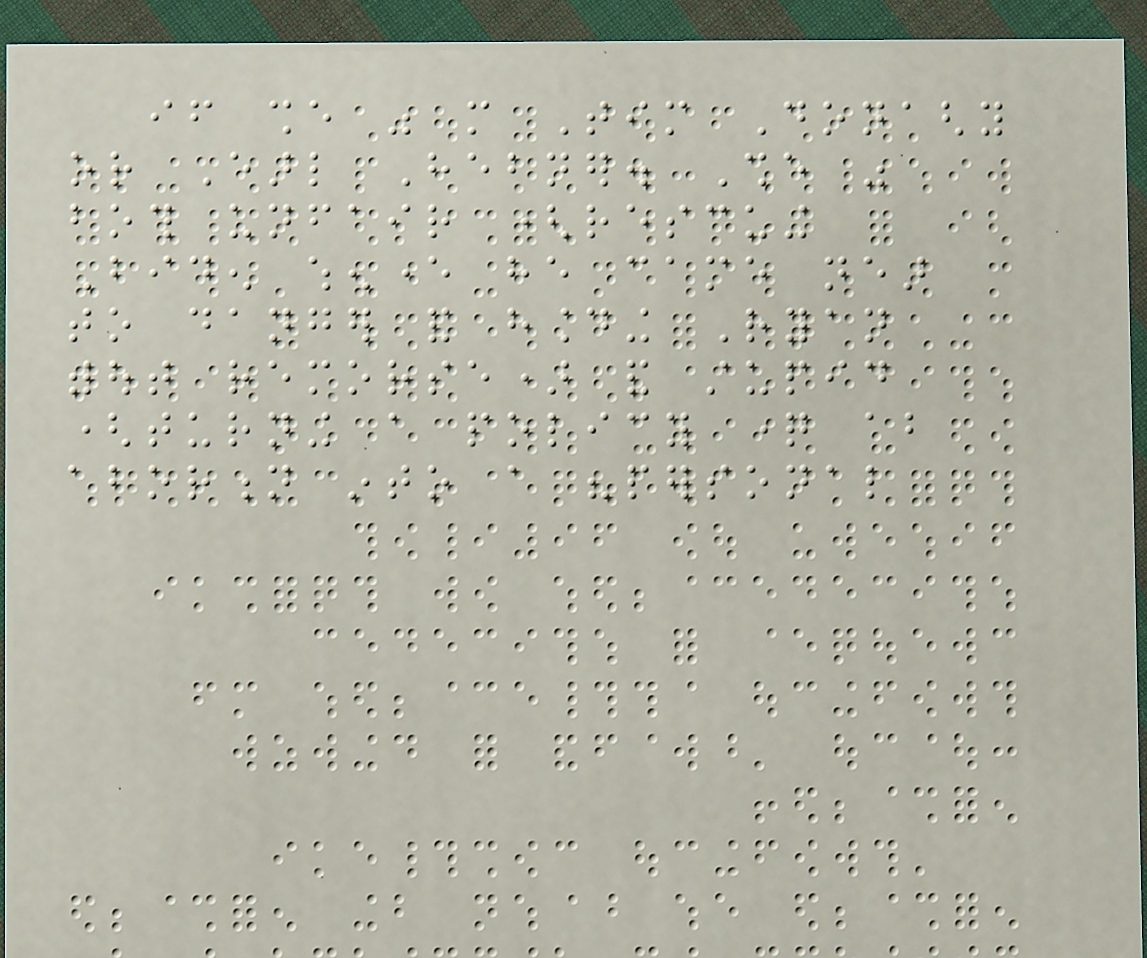if she was more Tim Donaghy
or Earl Hebner. She was
both unfair (rescuing
Biden whenever he came near
to danger and hounding Ryan
without remorse) and stupid
(turning a policy question about
abortion into a "personal
